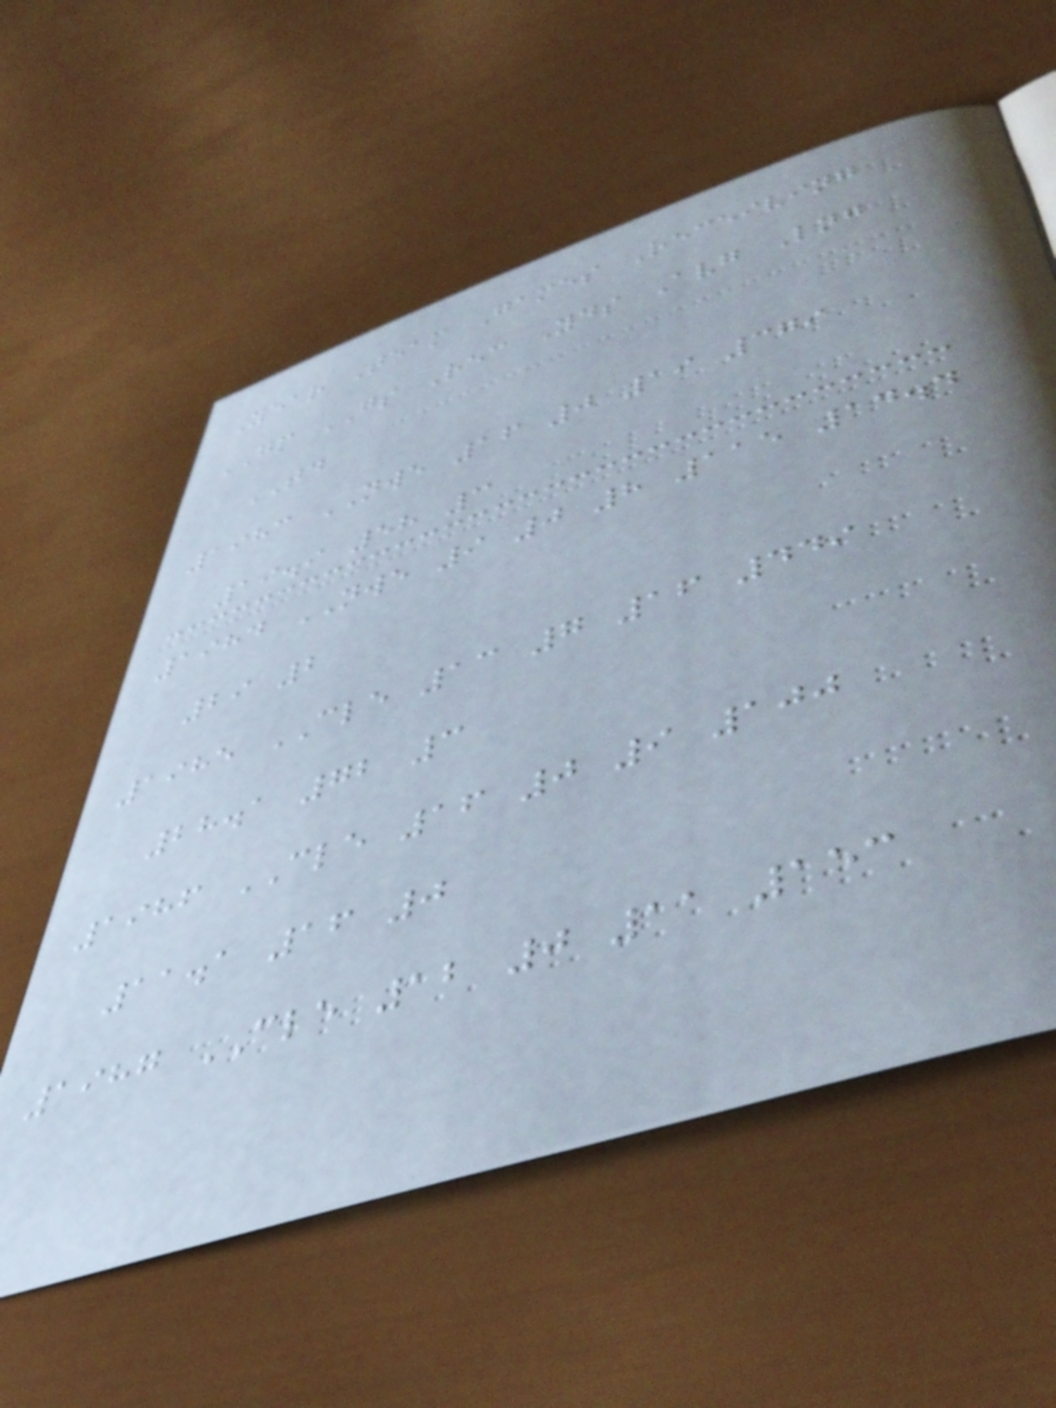Year Team Games Receiving
GP GS Rec Yds Avg Lng
TD
1983 NWE 16 0 19 379
19.9 58 3
1984 NWE 9 0 8 115 14.4
29 2
1985 CLE 13 7 16 449
28.1 72 3
1986 CLE 16 0 9 100
11.1 16 0
1987 CLE 12 0 11 153
